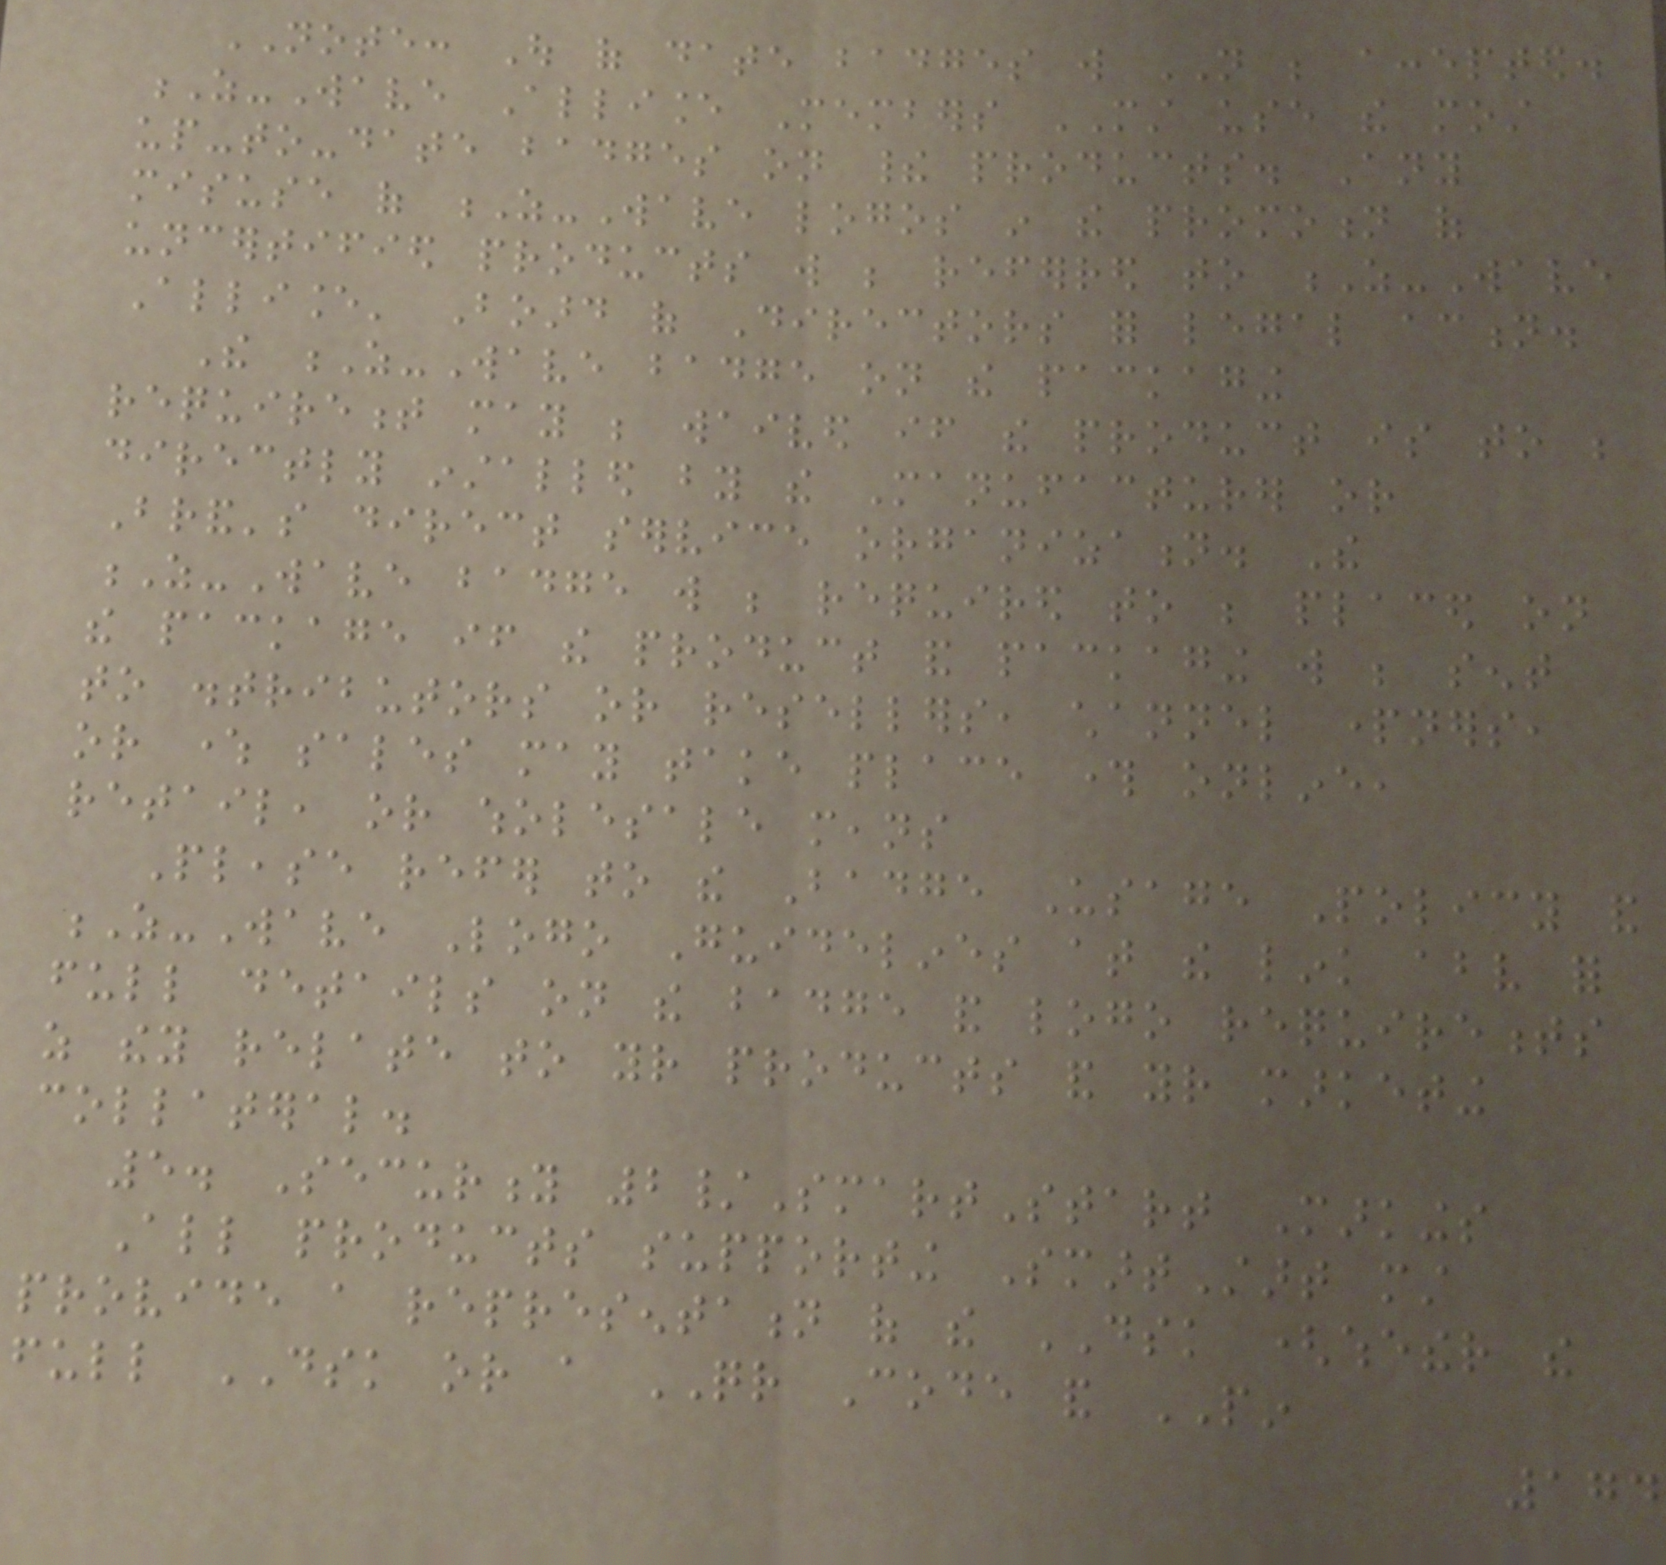NOTE: Out of date badges will NOT be accepted.
Z-Wave Alliance Members MUST use the most
up-to-date badges on their products. Any
misuse of Z-Wave logos in the promotion of
uncertified products will be referred to Z-Wave
Alliance' Board of Directors for legal action.
The Z-Wave badge on the packaging
requirement may be waived if the product is to be
directly installed by the Manufacturer or
Brand's direct service organization. The
Z-Wave badge will be required to be placed on
the package if the product and packaging will be sent
to distributors or resellers, channel partners,
or where sales may take place through online,
retail, or wholesale means
Please refer to the Badge Usage Policy and
Z-Wave Logo Guidelines at the link above for
full details on the badge and logo requirements
as they relate to your products and your marketing
collateral.
5. Security 2/SmartStart Markings
All products supporting SmartStart must
provide a representation of the DSK (whether the
full DSK or a QR Code and PIN
174
